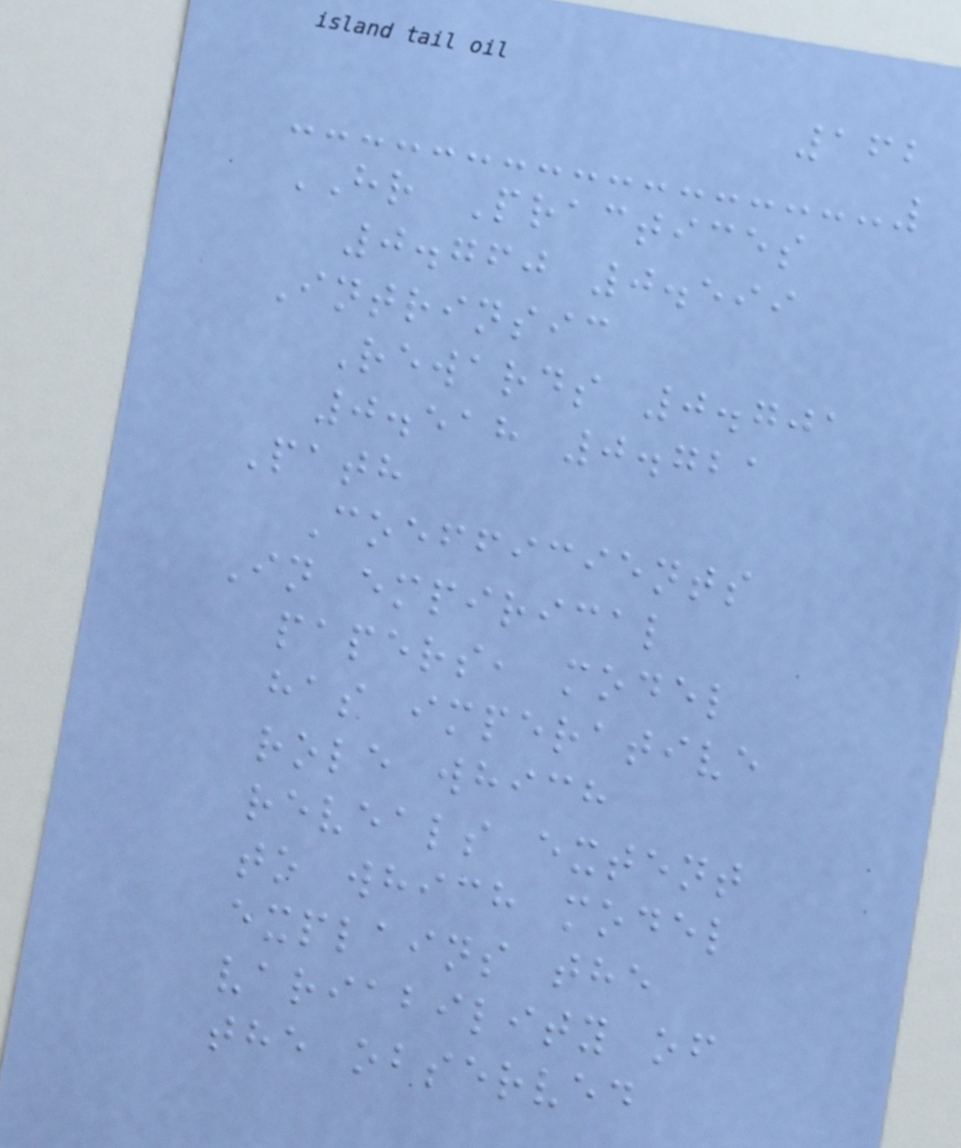162
HR Practices
0.760 0.599
Intrinsic
Rewards 0.701
0.518 0.721
Path
Coefficients
In empirical
papers, model
has imperative
role which
reveals extent
to which model
explains the
variability of
the observed
